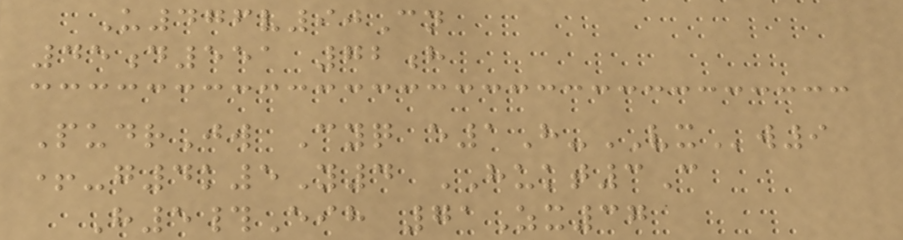U476v90Cn
45d551 72h
PudrJw Cyq e1H-VXw9
+-g4k5Y4 HUKT3C
H5#Eih 71Zx37
